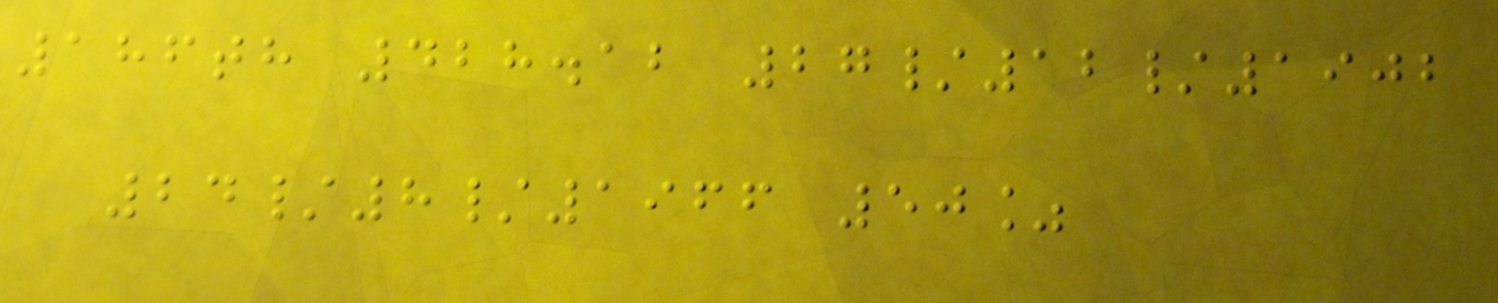186th 428.12 27/12/1902
24/8/1966 50%
